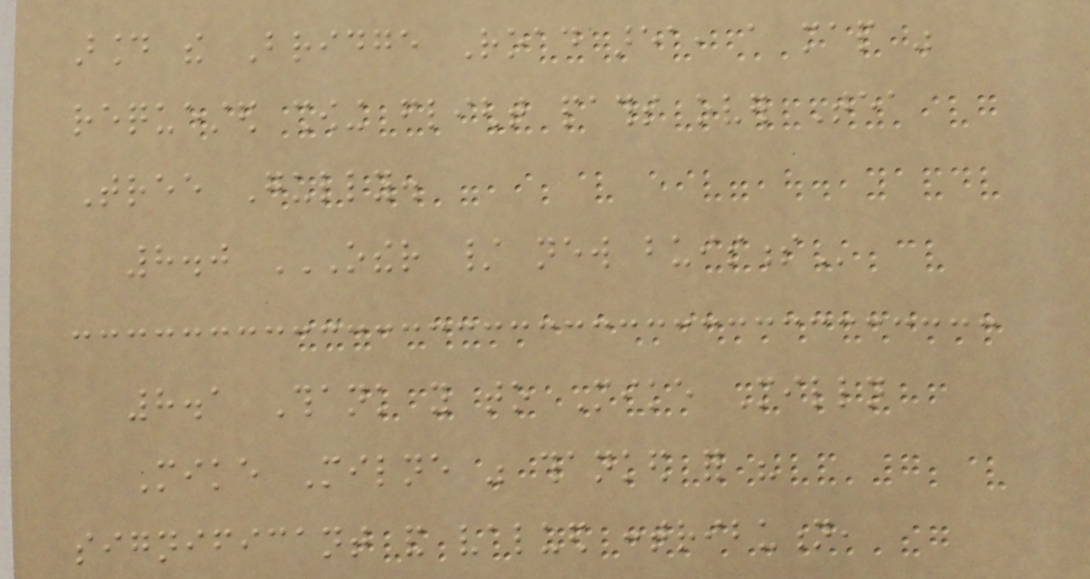around the Bridge Road area, a map was
requested showing flight paths over Tea
Tree Gully.
8.0 OTHER / NEW BUISNESS
8.1 Thank you to Mike Milln
Mike Milne was thanked for his
significant and valued contribution,
